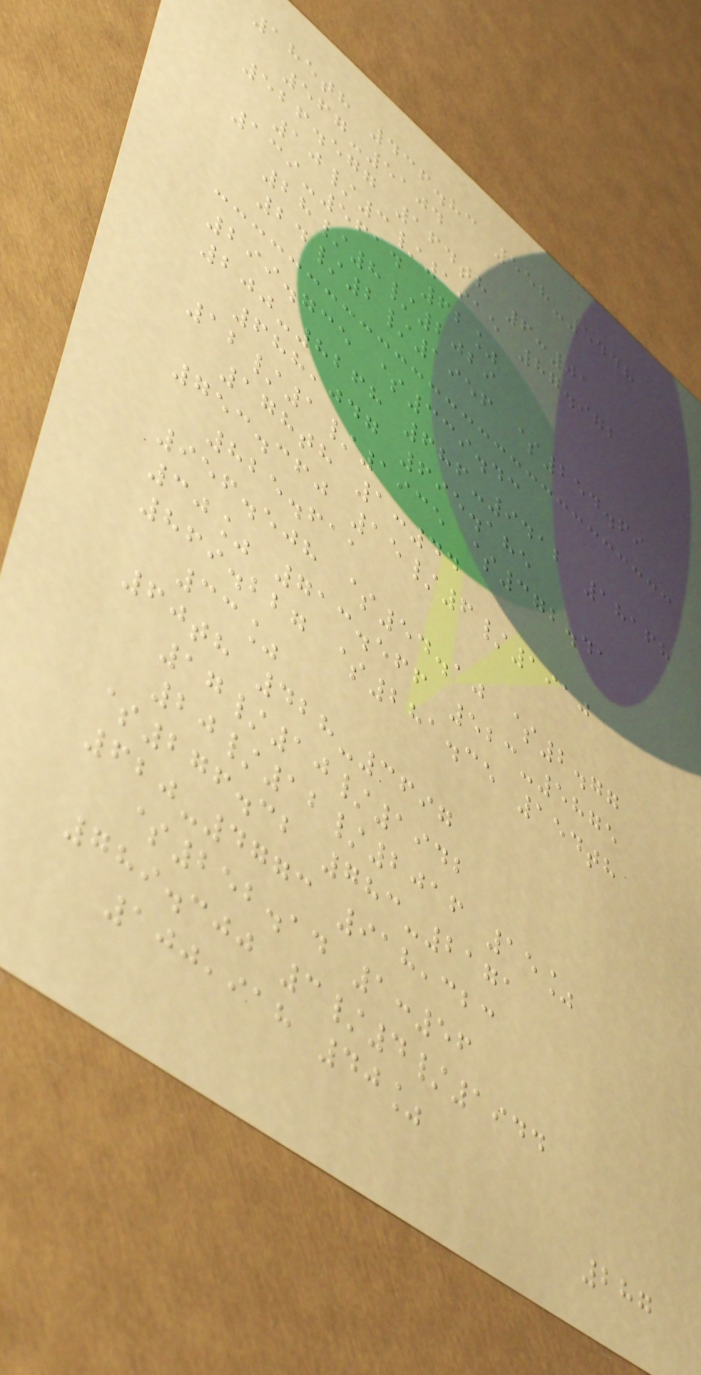185th 436.83 558-5448
567-5104
526.577 164th 6:01
10/3/1915 87.972
139-5614 62%
28/8/2029
24/2/1956 $254.69
299.735 $339.43
200-8268 686-9412 18168
688,047 695.185
12/1/1935 $372.41
178th 1:44
753.360 15/6/1910
825.611
956.508 $54.10 $2.77
30% 713.566 523-5875
869.227 $281.35 154th
33%
60th 428-3697
17/10/1942
20/12/2016 15%
$276.32 783-2171
620-4773 918,323
$252.14 1:56
789.300 3/4/1944
100,918 40%
287
